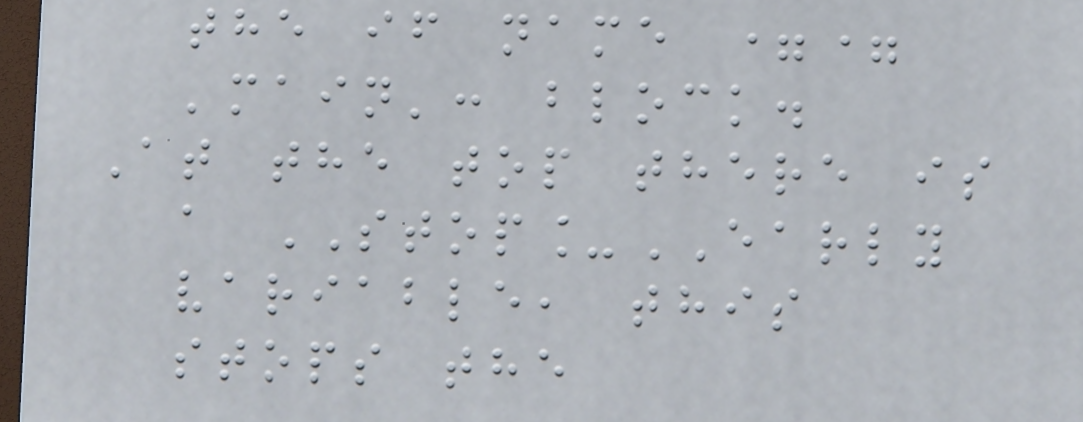the if name ==
'main': block.
At the top there is
a STOP_EARLY
variable, this
stops the
